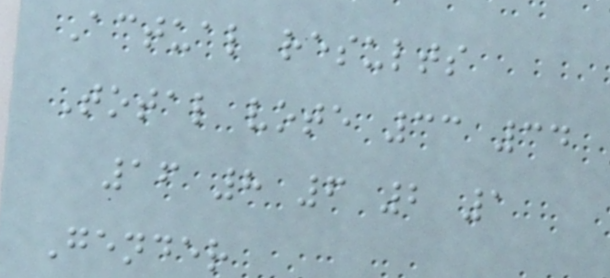Actual results
Total vote 33 34
16 8 6 2 1
Gender
